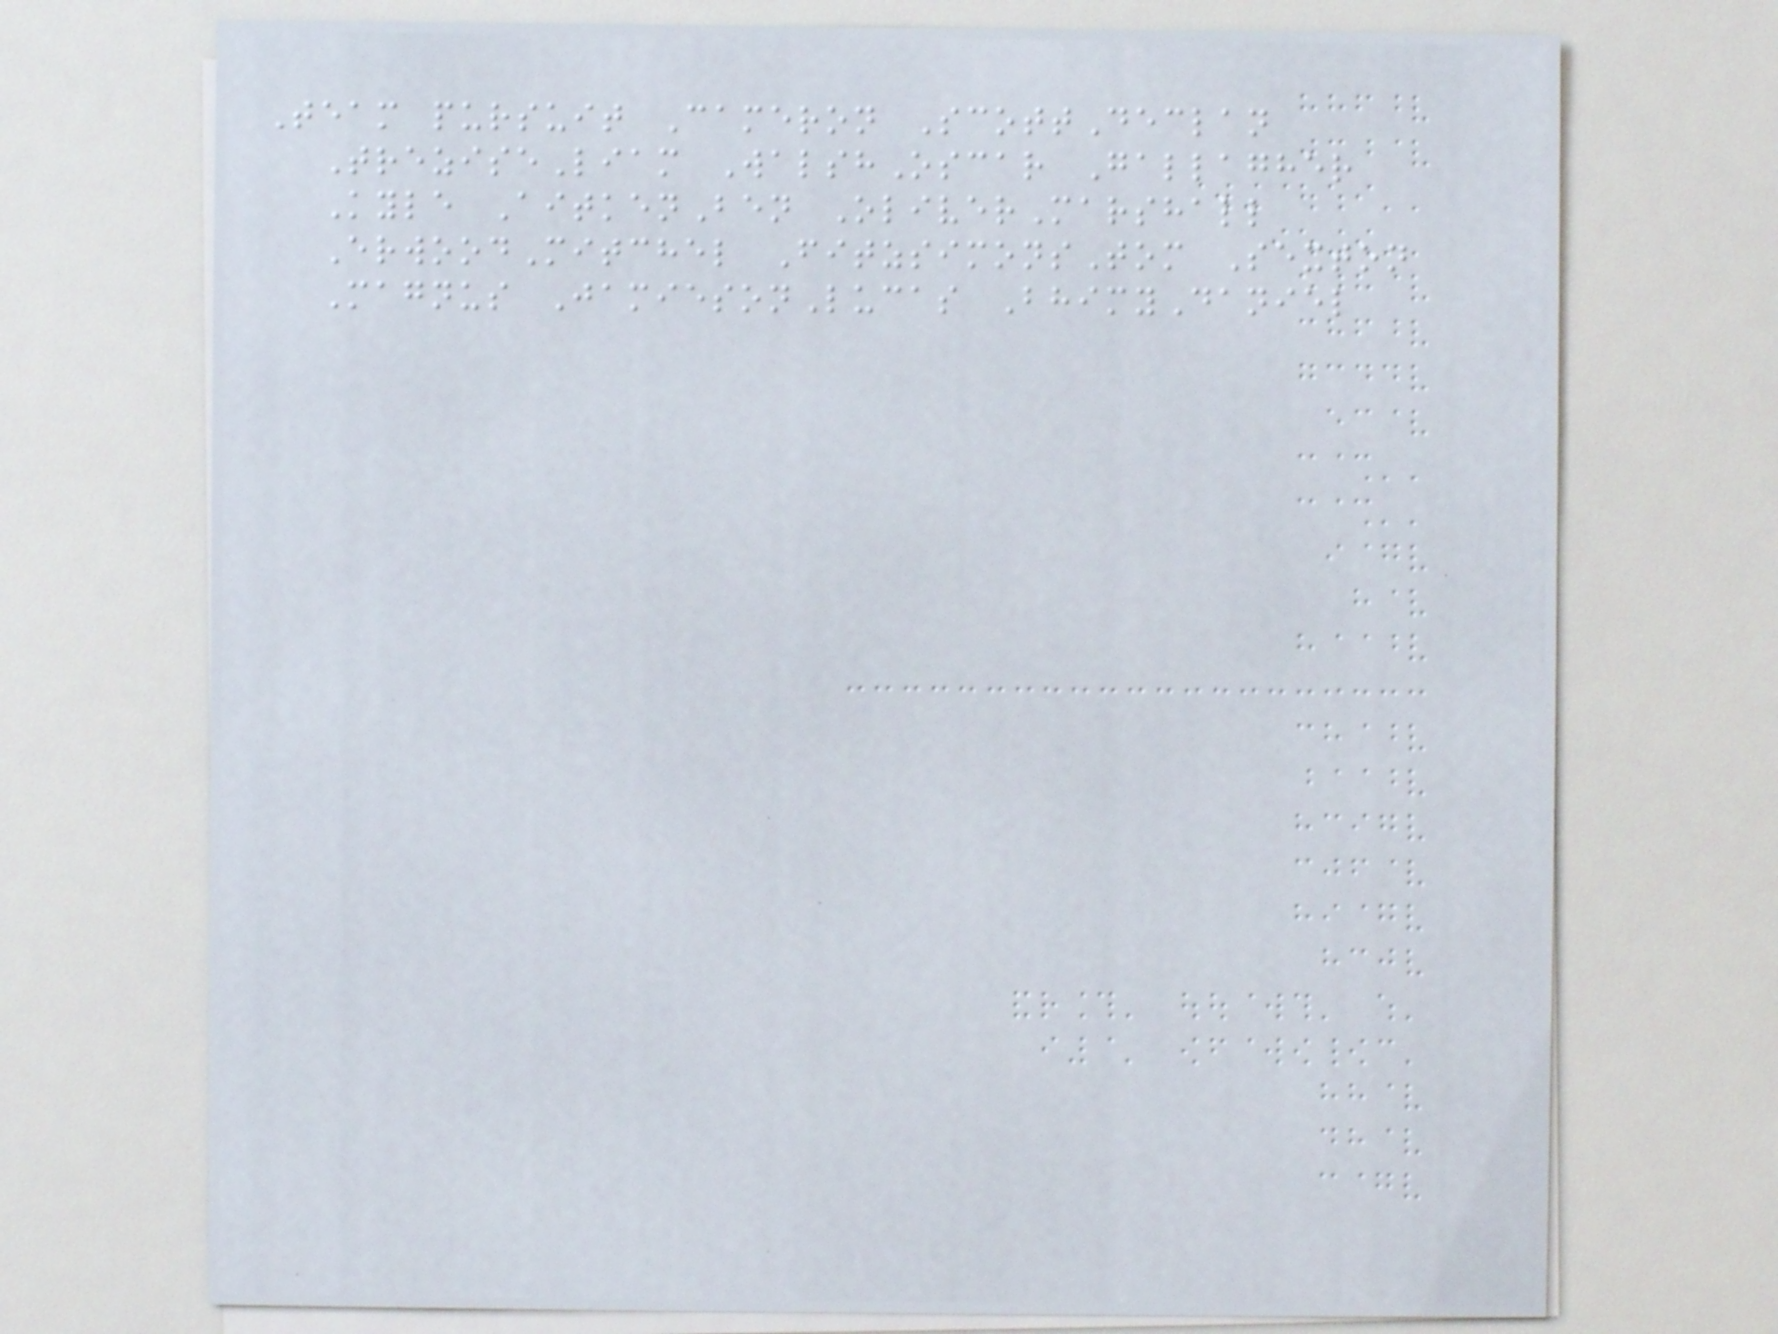Team pursuit Cameron ScottDeclan
TreziseLiam WalshOscar Gallagher
Kyle AitkenBen OliverMarshall
ErwoodMitchel FitzsimonsTom Sexton
Magnus JamiesonLucas BhimyDaniel
